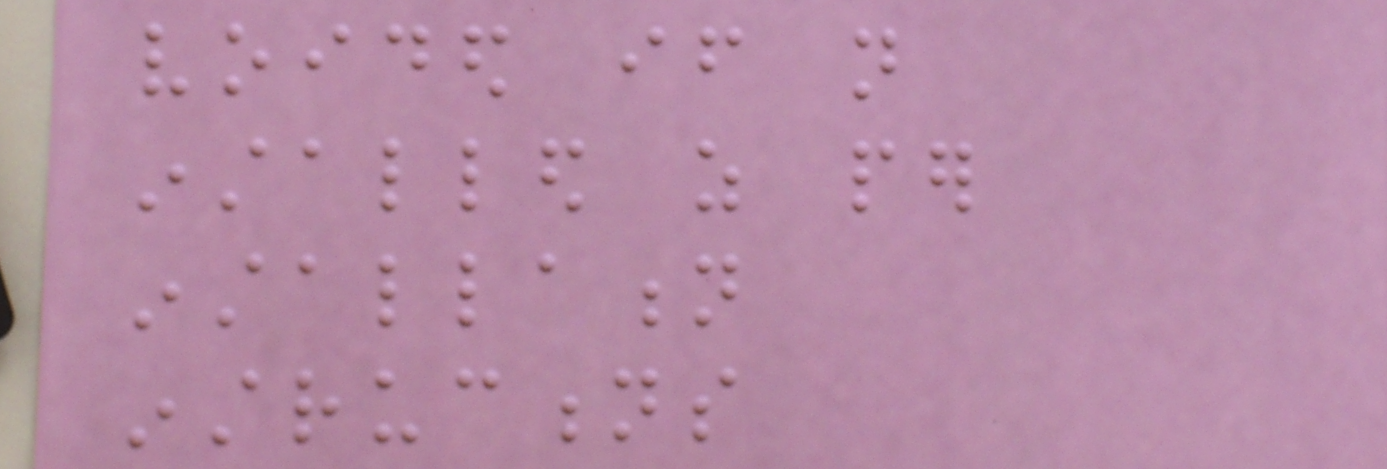voided if not
installed as per
installation
instructions
